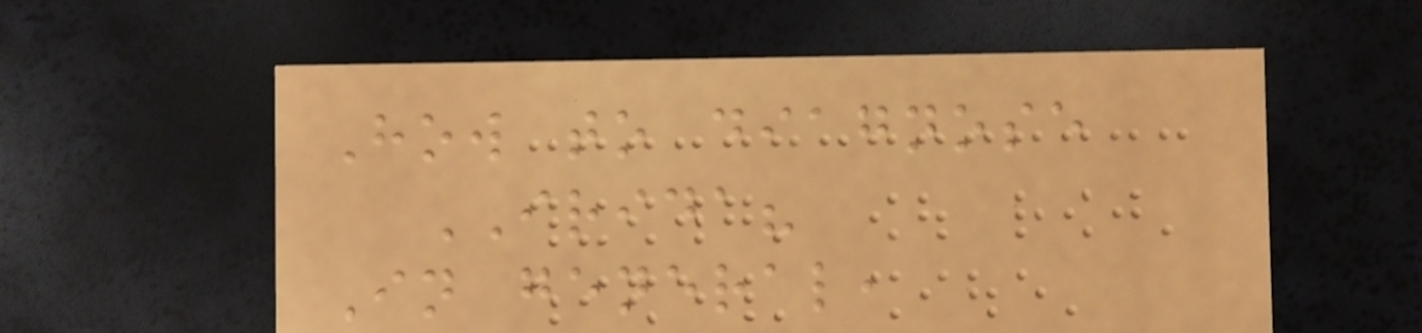How to diagnose
IRIDA?
In general,
